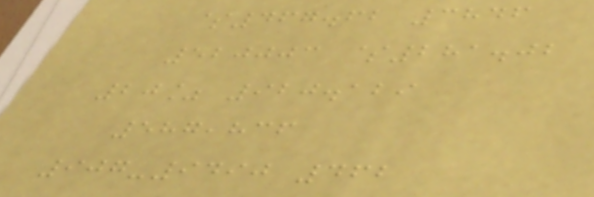$467.62 3846
520003 $281.02
20% 920.129
587,836
907-9490 462
